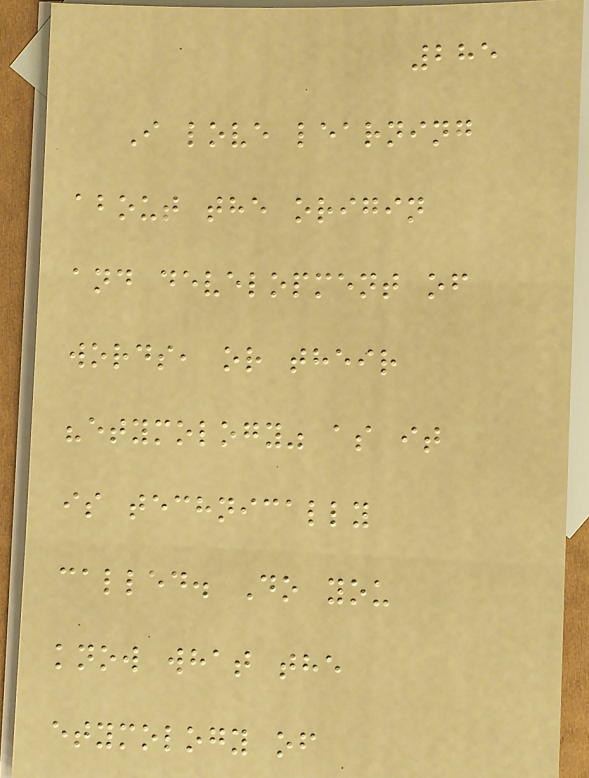285
I love learning
about the origin
and development of
words, or their
"etymology" as it
is technically
called. Do you
know what the
etymology of
